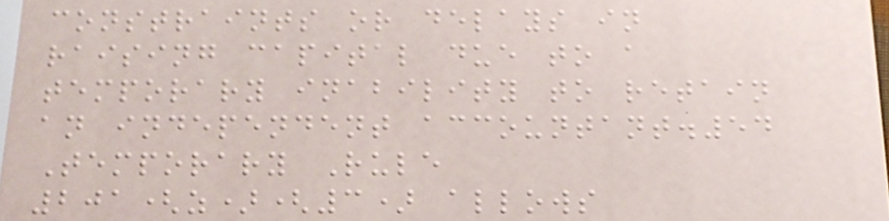constraints or delays in
raising capital due to a
temporary inability to retain
an independent accountant.54
Temporary Rule
201(z)(3) allows
